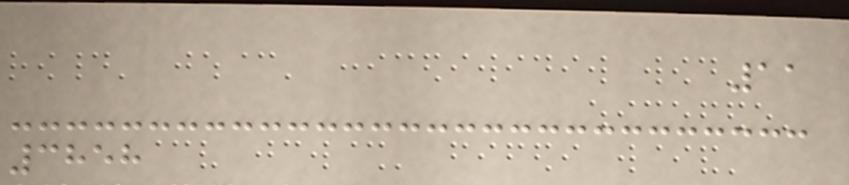11
3858
